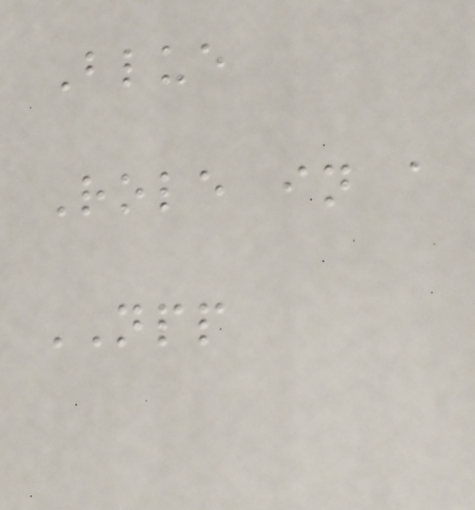Blue
Role in a
NPP
